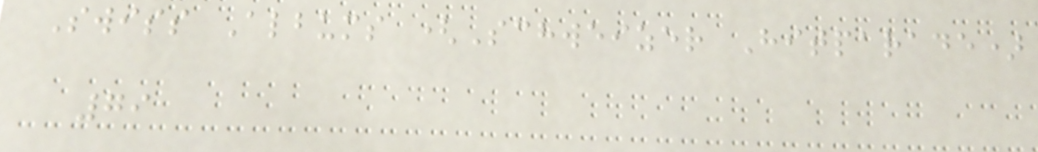Swiss Albums (Schweizer Hitparade)
79
